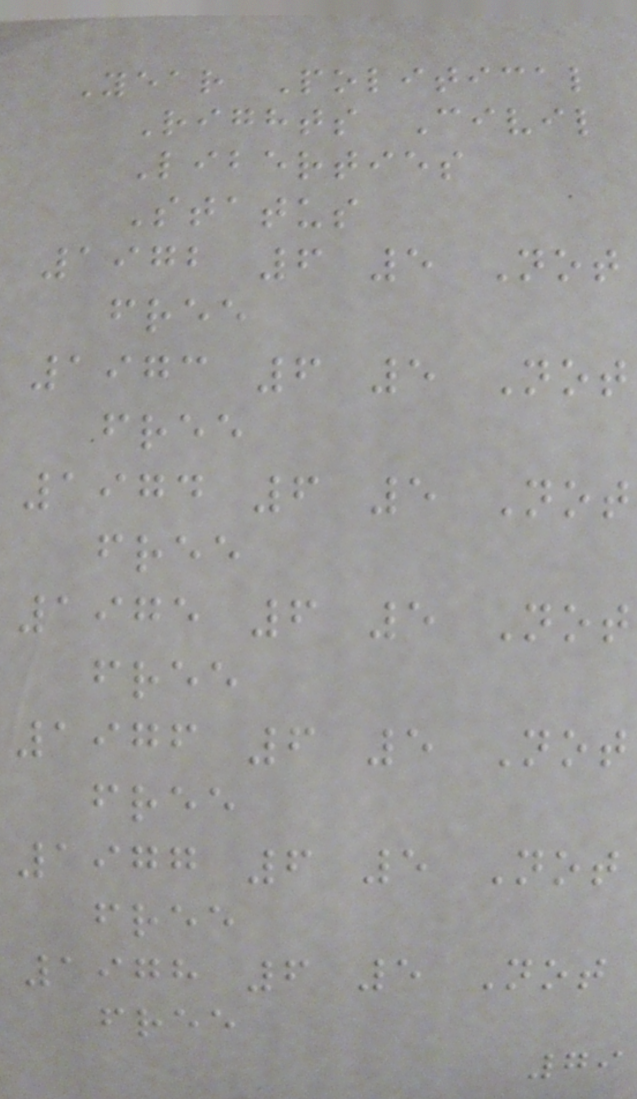Year Political
Rights Civil
Liberties
Status
1972 6 5 Not
free
1973 6 5 Not
free
1974 6 5 Not
free
1975 6 5 Not
free
1976 6 5 Not
free
1977 6 5 Not
free
1978 6 5 Not
free
79
